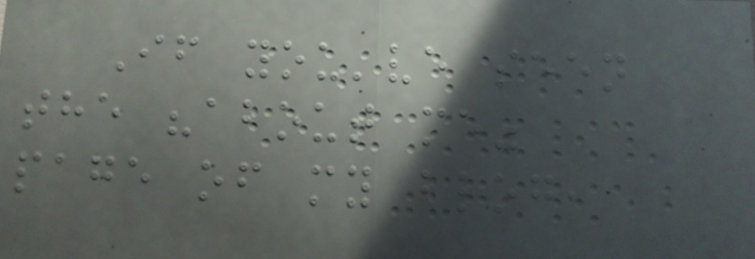If you've seen
the "about me"
page of my blog,
